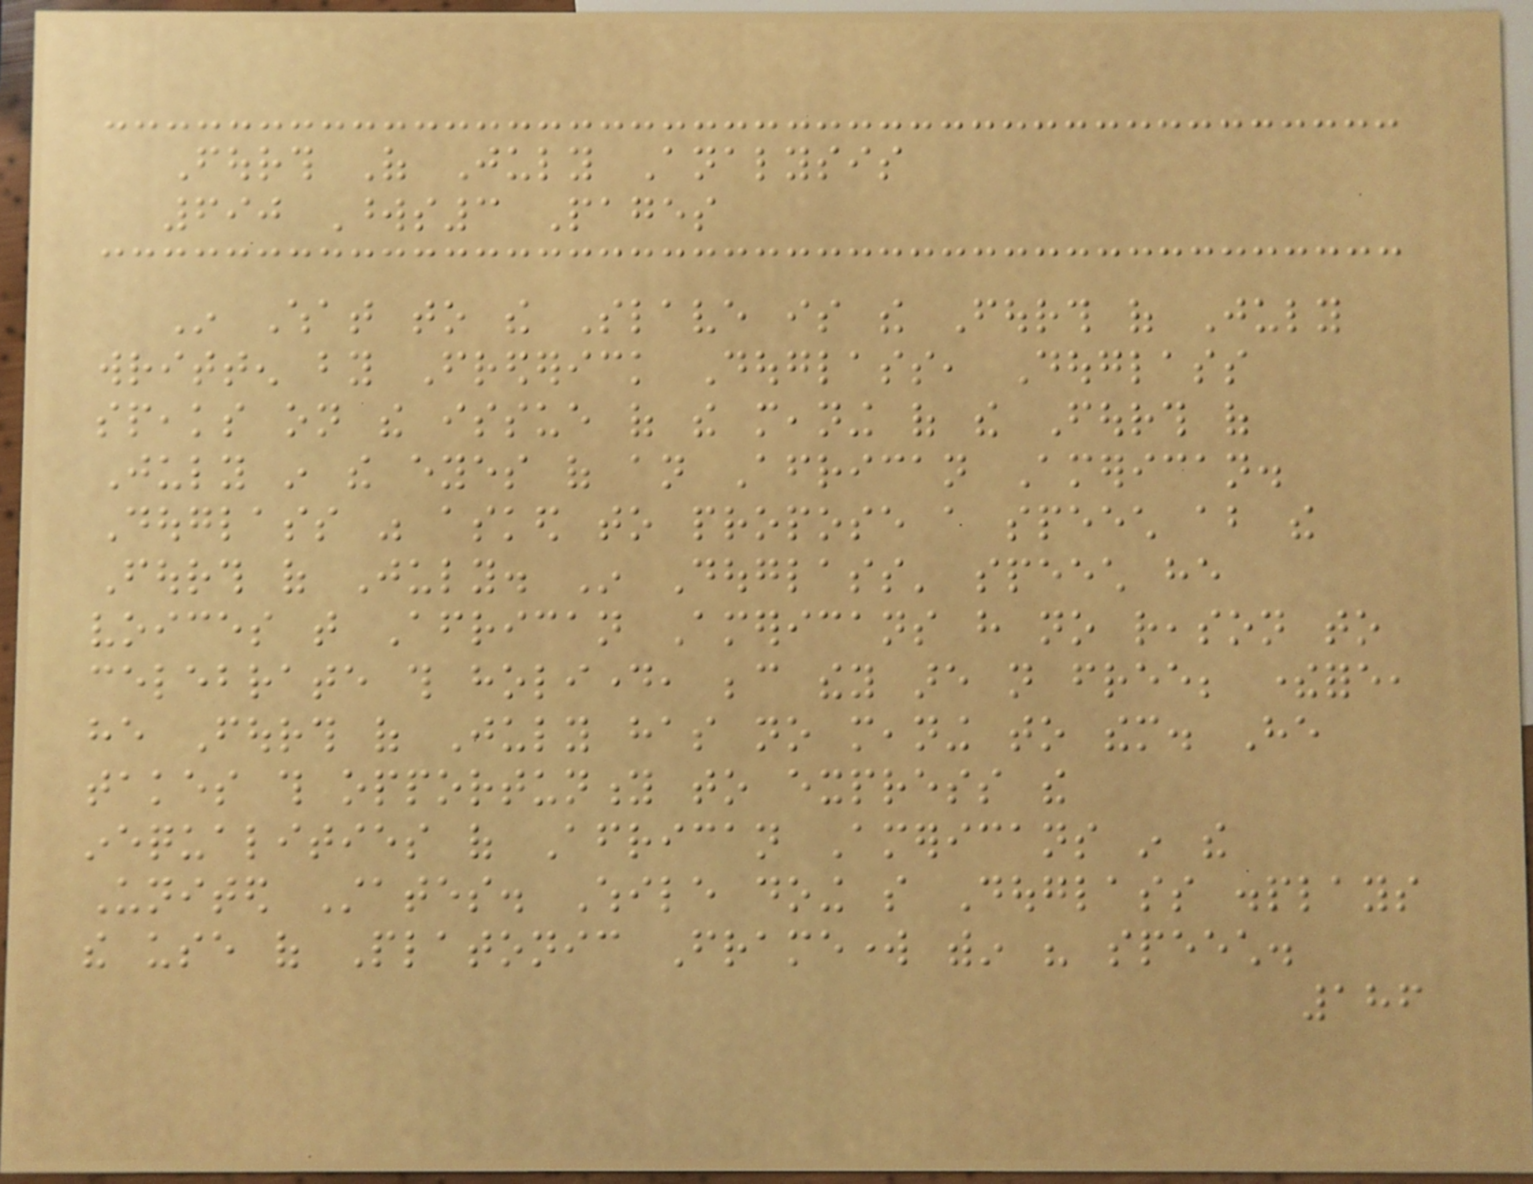Fourth Of July Analysis
690 Words3 Pages
In What to the Slave is the Fourth of July
written by Frederick Douglass, Douglass
speaks on the issue of the meaning of the Fourth of
July in the eyes of an African American.
Douglass was asked to propose a speech about the
Fourth of July. In Douglass' speech he
voices that African Americans have no reason to
celebrate this holiday, because they are not free; therefore,
he Fourth of July has no meaning to them. He
takes this opportunity to express the
inequalities of African Americans in the
United States. While doing so Douglass displays
the use of Platonic Framework within his speech.
186
